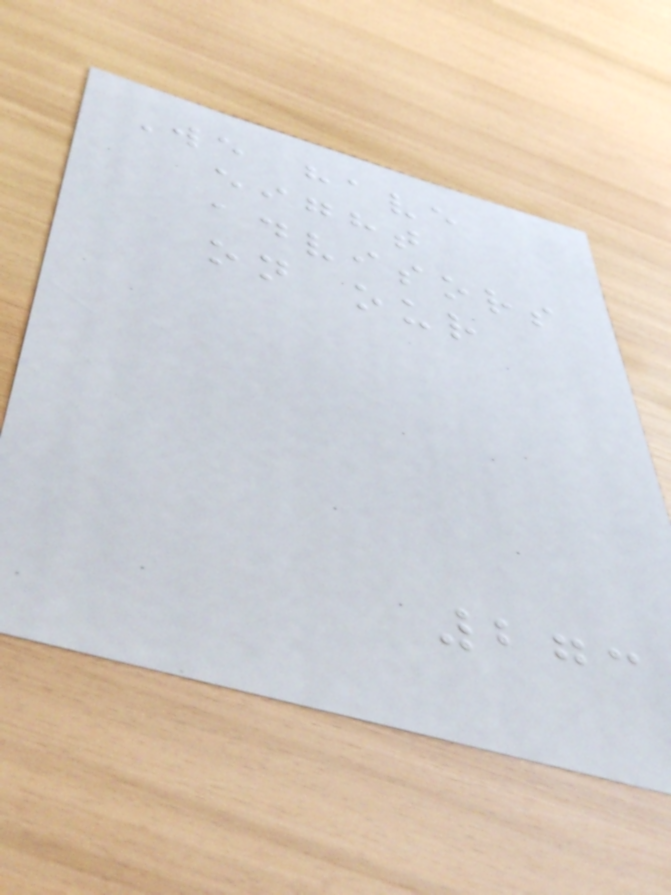We have
eight
advisors
on our
273
